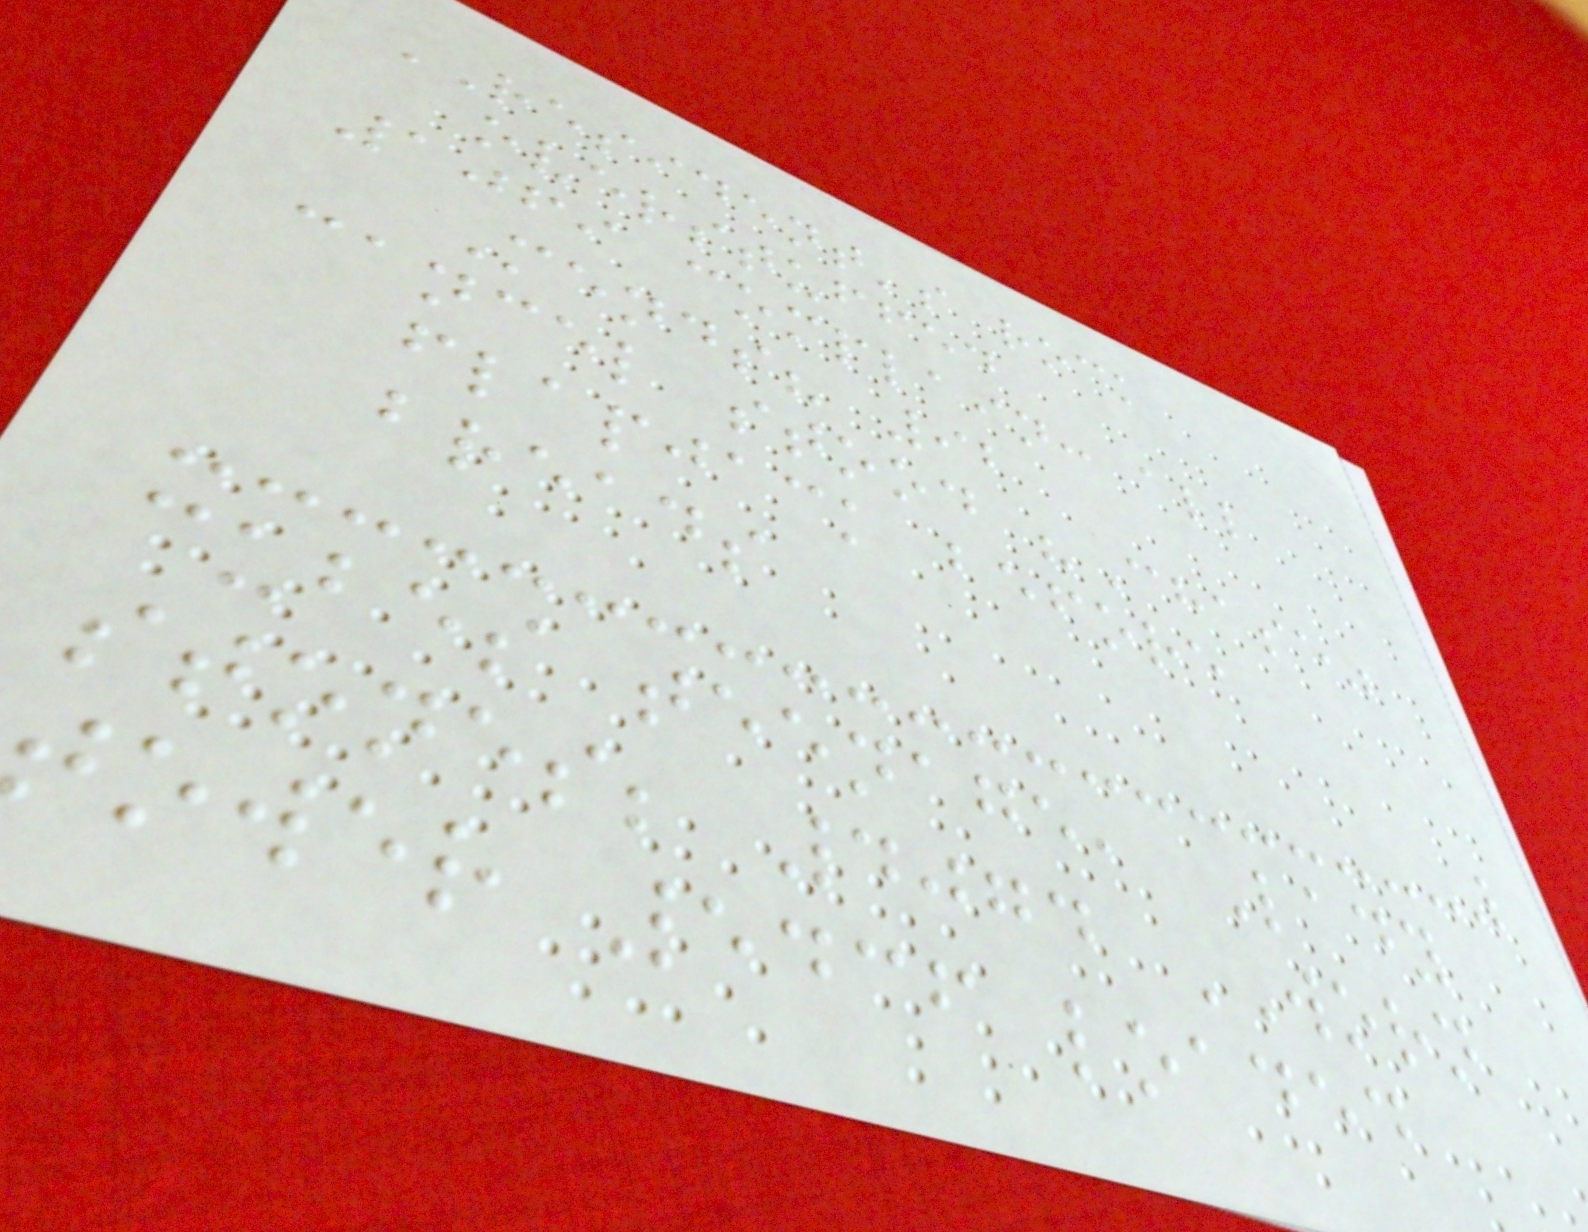RESIDENT's rock
overstuffed
1069 complain: all
Mends? 92
cancel stood "Chase"
flapjack before
breads
cubes teenage, Lady
stones; 4074 WORN
tower 5436 loaded
